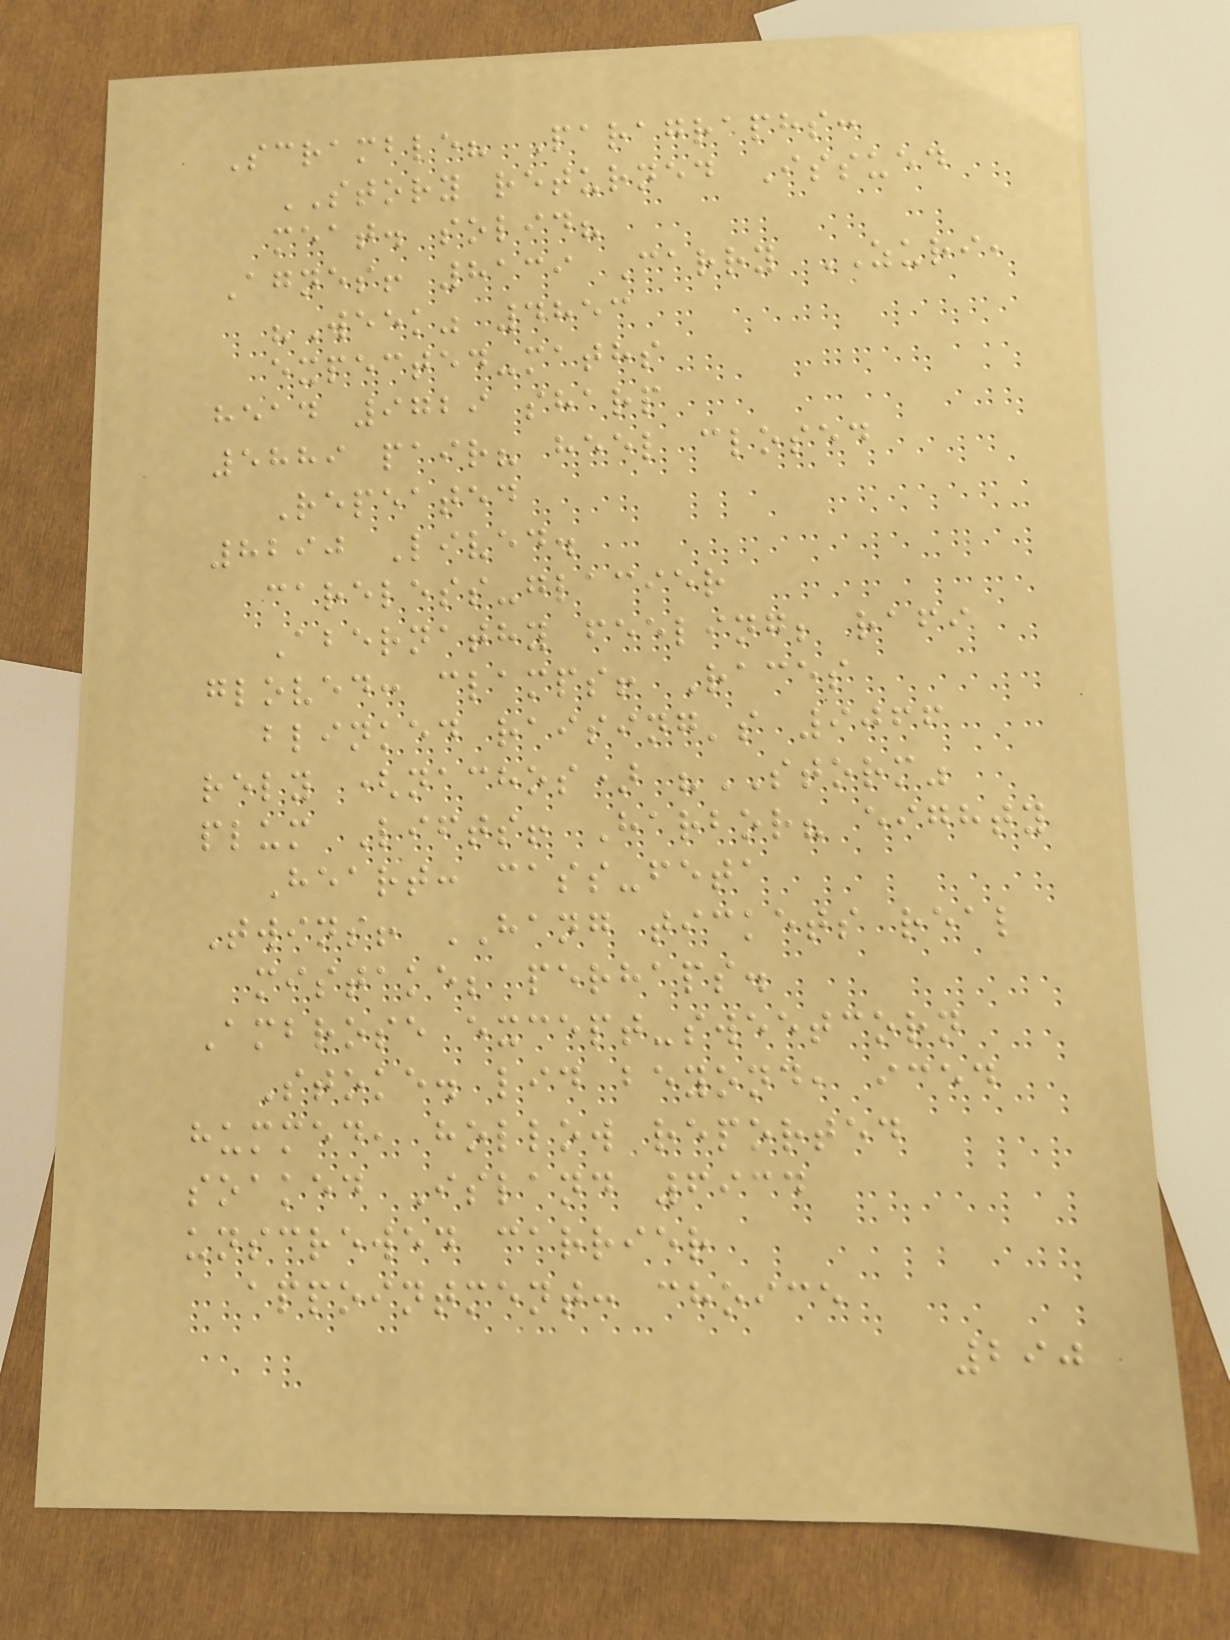Scramble? Paragraphs:
STORY returned Issued
meat. solid?
Agnes! 8139 Carry ZURI,
"Week" 4853
expected-maths
head 9729 sharp
5889 pair? heel closed
Repeated
8290 Lived.
careless-glacier
Abernathy feeling; rafi
gloved: clamps! Races
blinked raising's 9066
rely (nachos) "STORM"
plum Lifts! Harbor? eighty
Heart: cass-feta
Twins! HANG tickets real
mistake; perhaps.
Ambrose except-sweetcorn
Stoke. lid beyond, iced
hummed, hollow reported
soaked Island 6934
unscrewed carrier
appointment: choice
290
